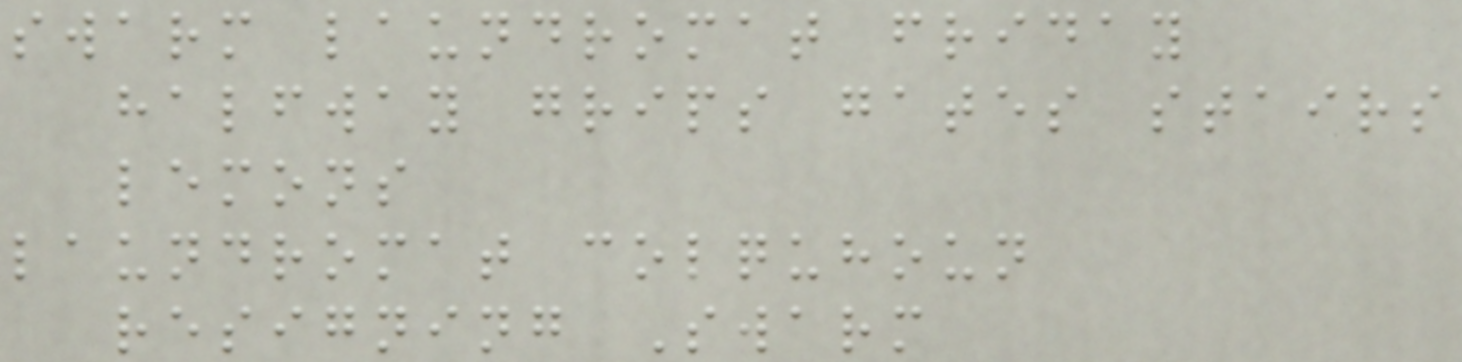swarm laundromat friday
halfway grips gates stairs
lemons
laundromat colquhoun
resigning Swarm
